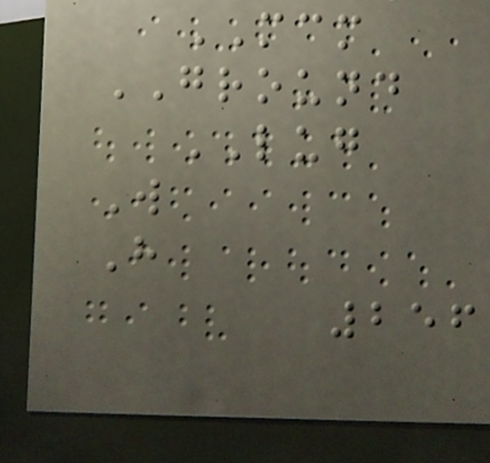MCM
GROUND
LUG
W
H
256
